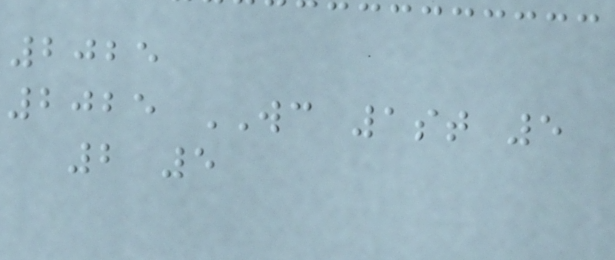2025
2025 WC 1st 5
2 5
